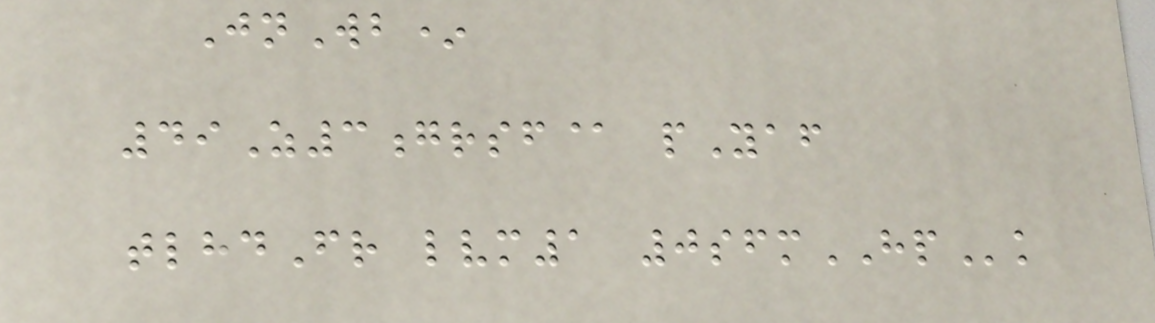JnWb*
49Z3grsf@ pYaf
tlhdFr lvm1 0sfmHPk
